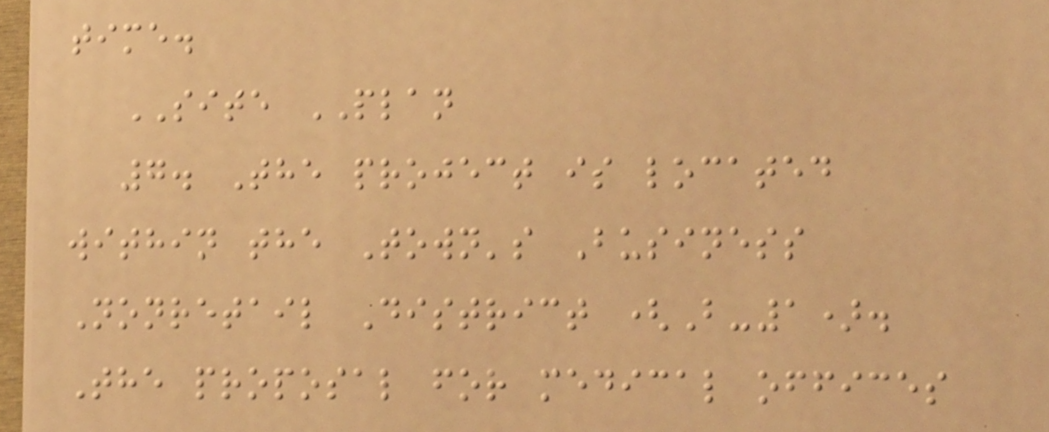time.
SITE PLAN
7. The project is located
within the Town's Business
Nonretail District (B-1).
The proposal for medical offices
